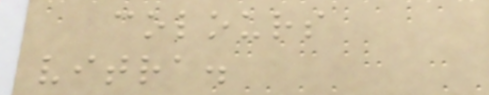colours
vitra.
